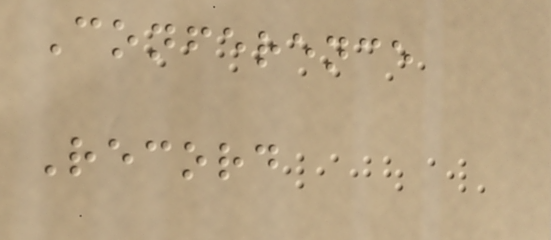Conference
Record
